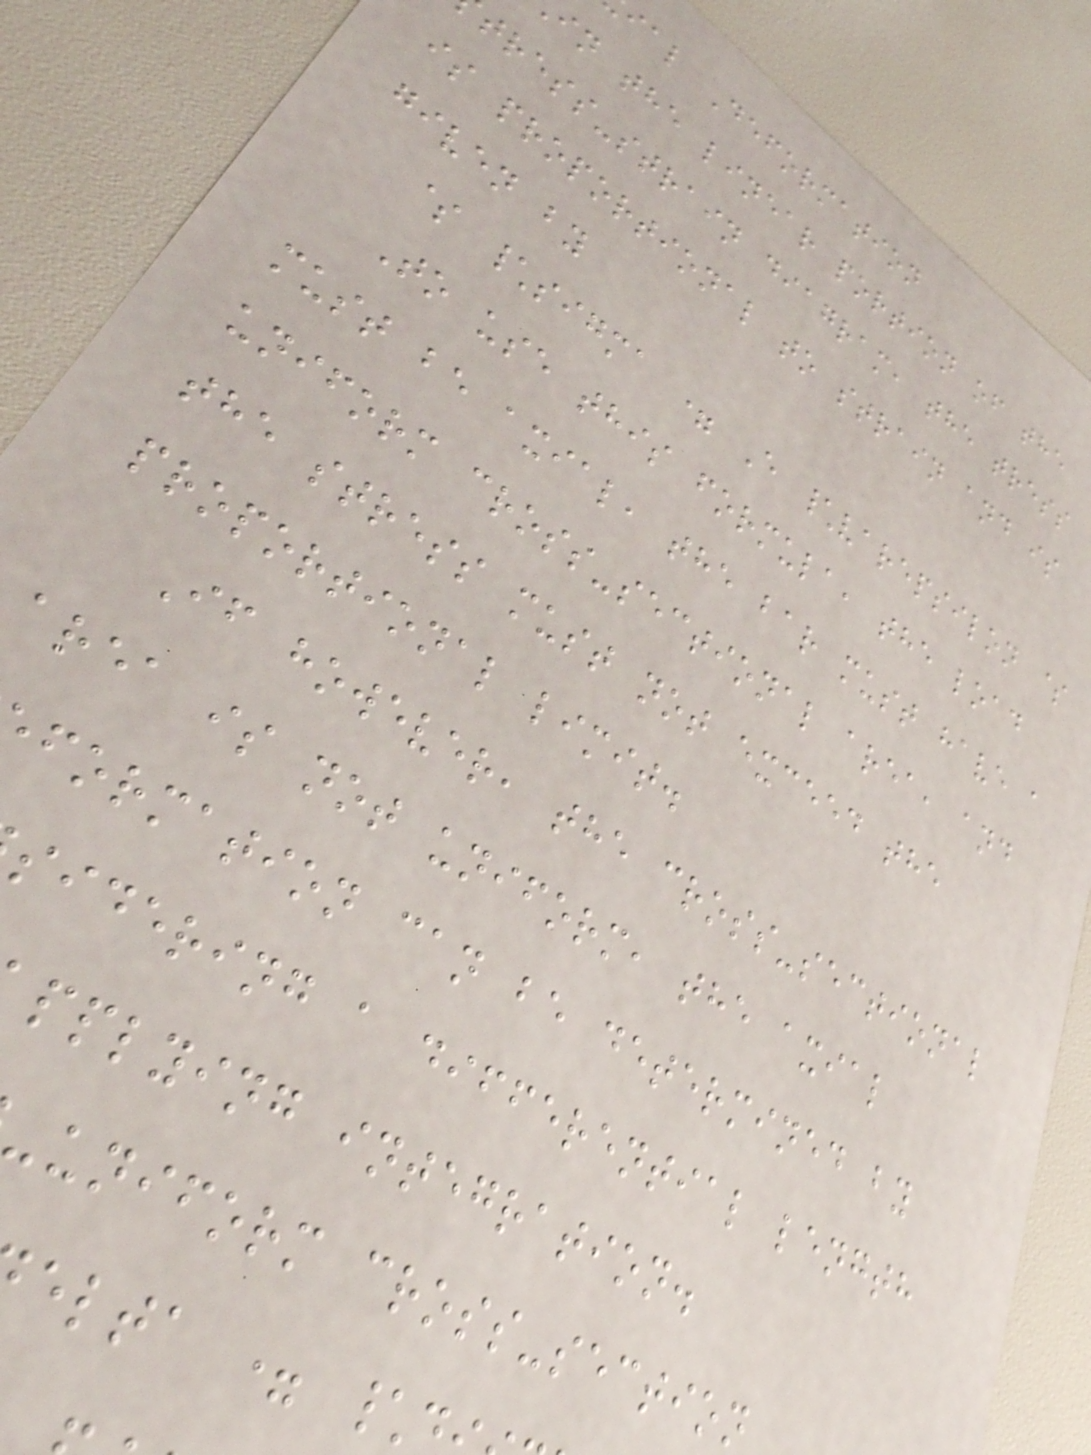ial Deformation
in the linear portion of the
tress-strain diagram, the tress
is proportional to strain and is
given by
$ \sigma = E \varepsilon $
To use this formula, the load
must be axial, the bar must have a
uniform cross-sectional area, and
the stress must not exceed the
proportional limit.
If however, the cross-sectional
area is not uniform, the axial
formation can be determined by
sidering a differential length
pplying integration.
-uniform cross-section
elta = \
